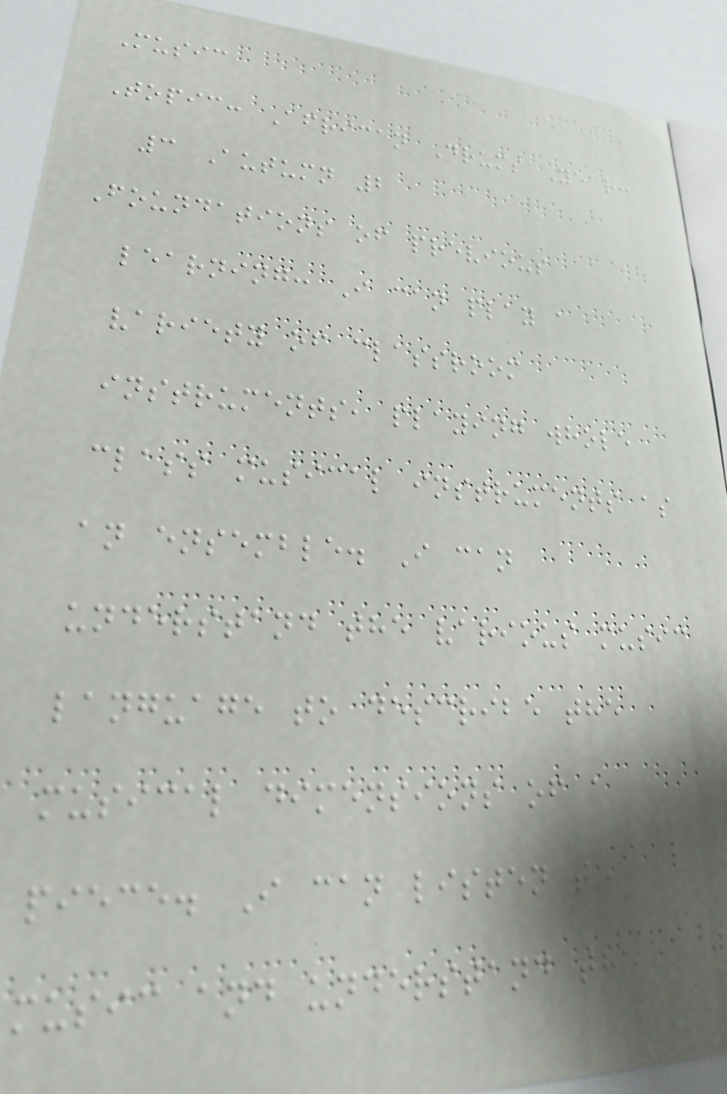Music
Topic: African Drums Year:
3 Autumn 2
Foundations of previous
learning: I can play a
variety of classroom
instruments, playing whole
class musical instruments as
an ensemble. I can
understand the various music
language to describe the
musical dimensions of a
piece. I can listen to
music and understand the
